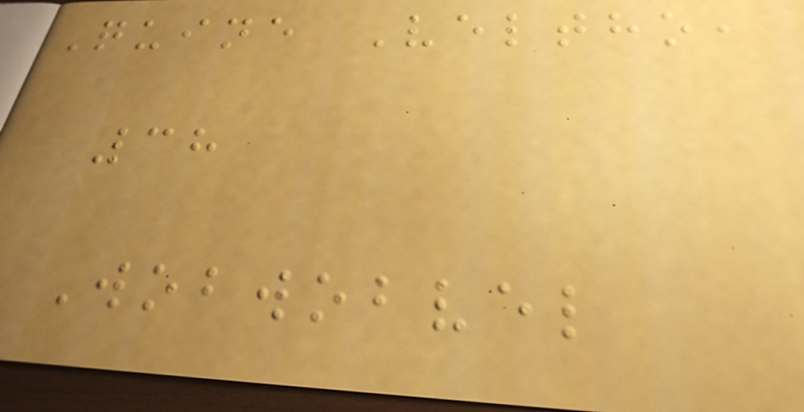Quine Veltho,
38
Wobwobvel
